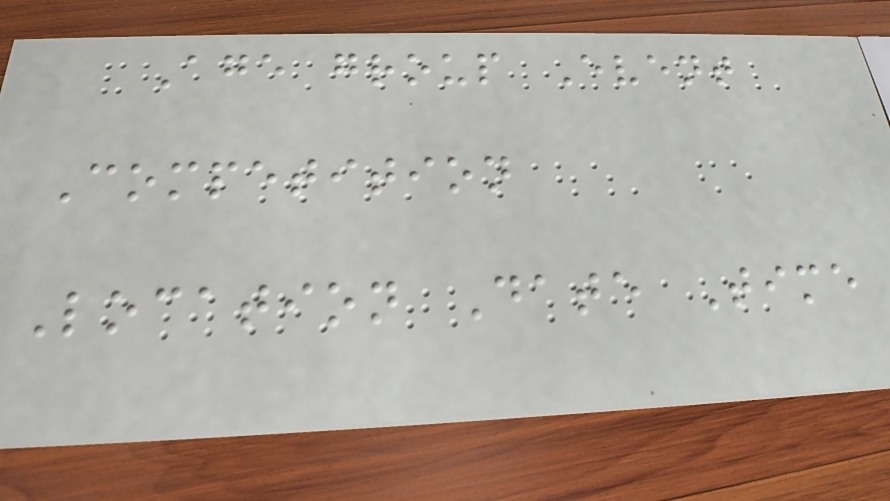Age group Event
Competition
Location Date Time
